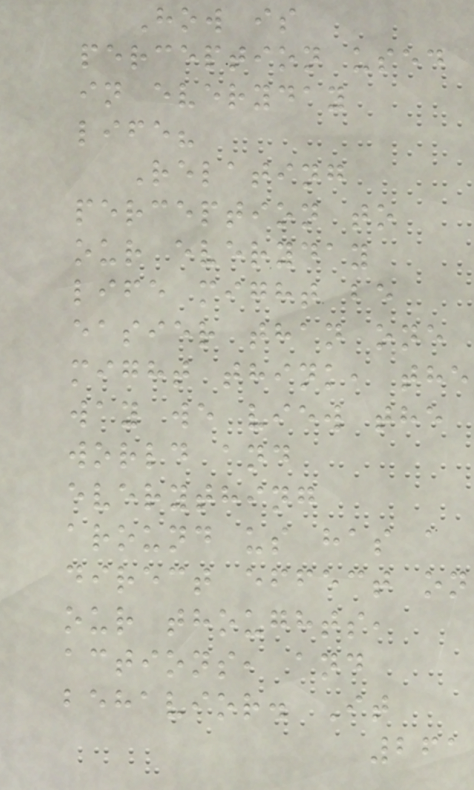How is
perception used
in everyday
life?
Relating
perception to
our everyday
life might be
easier than one
might think, the
way we view the
world and
everything
around us has a
direct effect on
our thoughts,
actions, and
behavior. It
261
